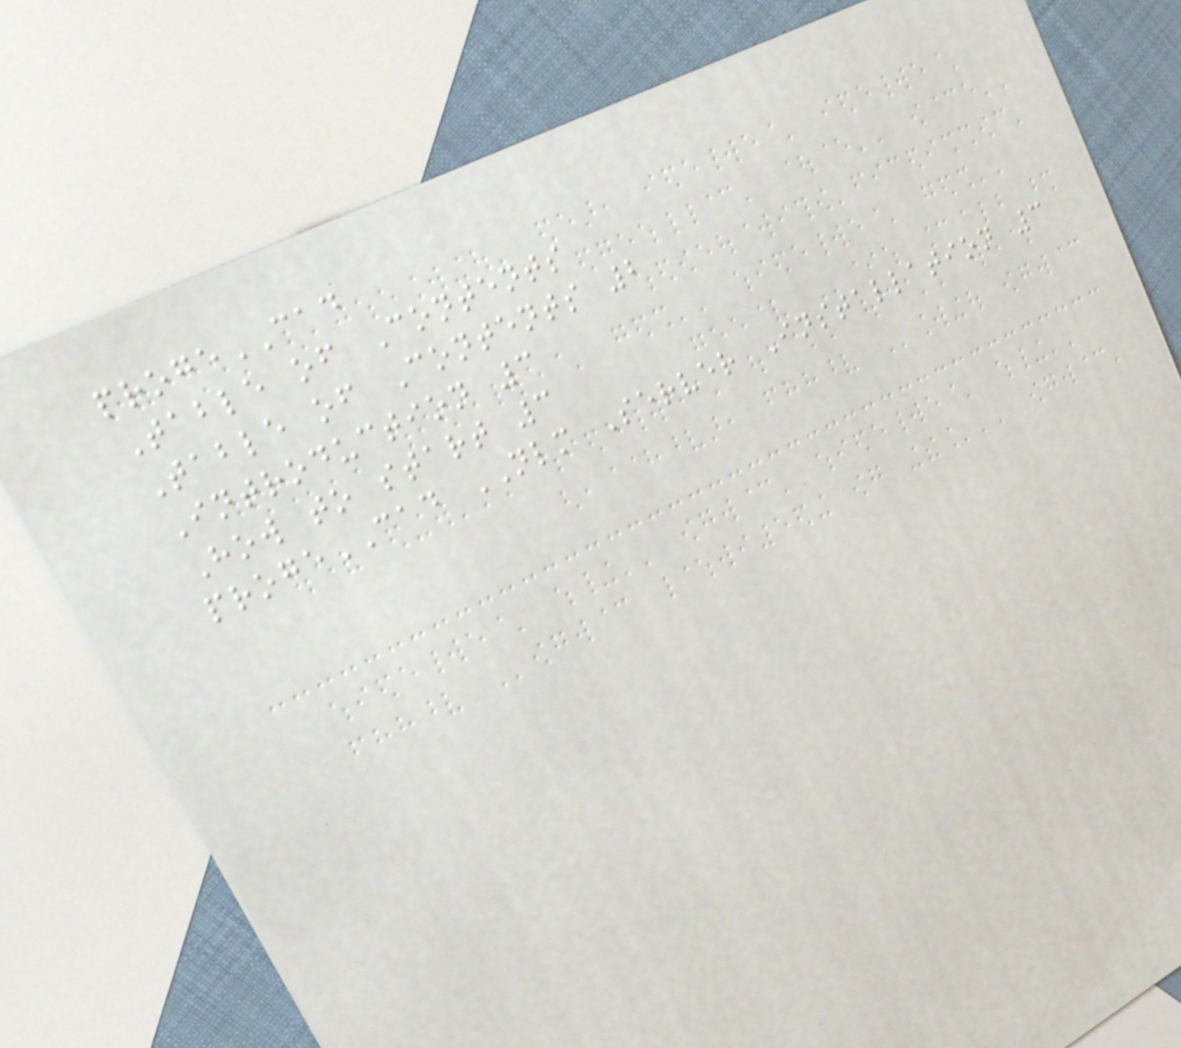progeCAD
Table of Contents
Table of Contents 2
Introduction 3
How to start 3
progeCAD NLM Server Installation 3
